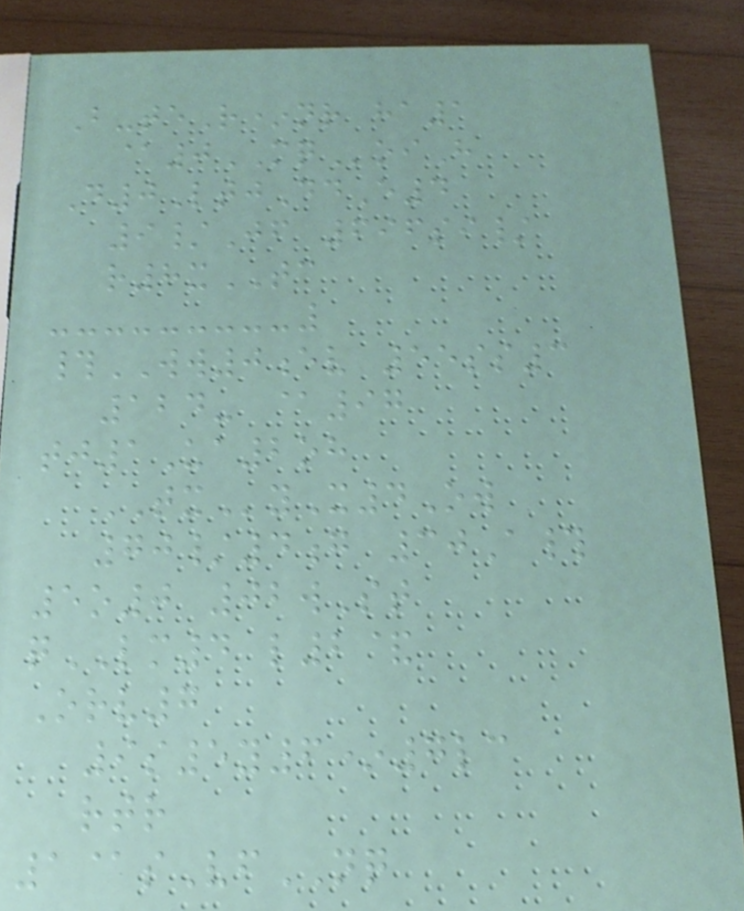B-teR*nr ha1
@0MQoiH
D0LtjDdE4
9/Jf 696si/
r8xTC
#WW0ev 55ss3
124- @97
tj1Ua2oh
TXyX4Ow
70/4g 30A#
5o0 02wSt
qLM4 l2&
Orv7
9s5y6*7lc
rtr
1@sVfNQ
